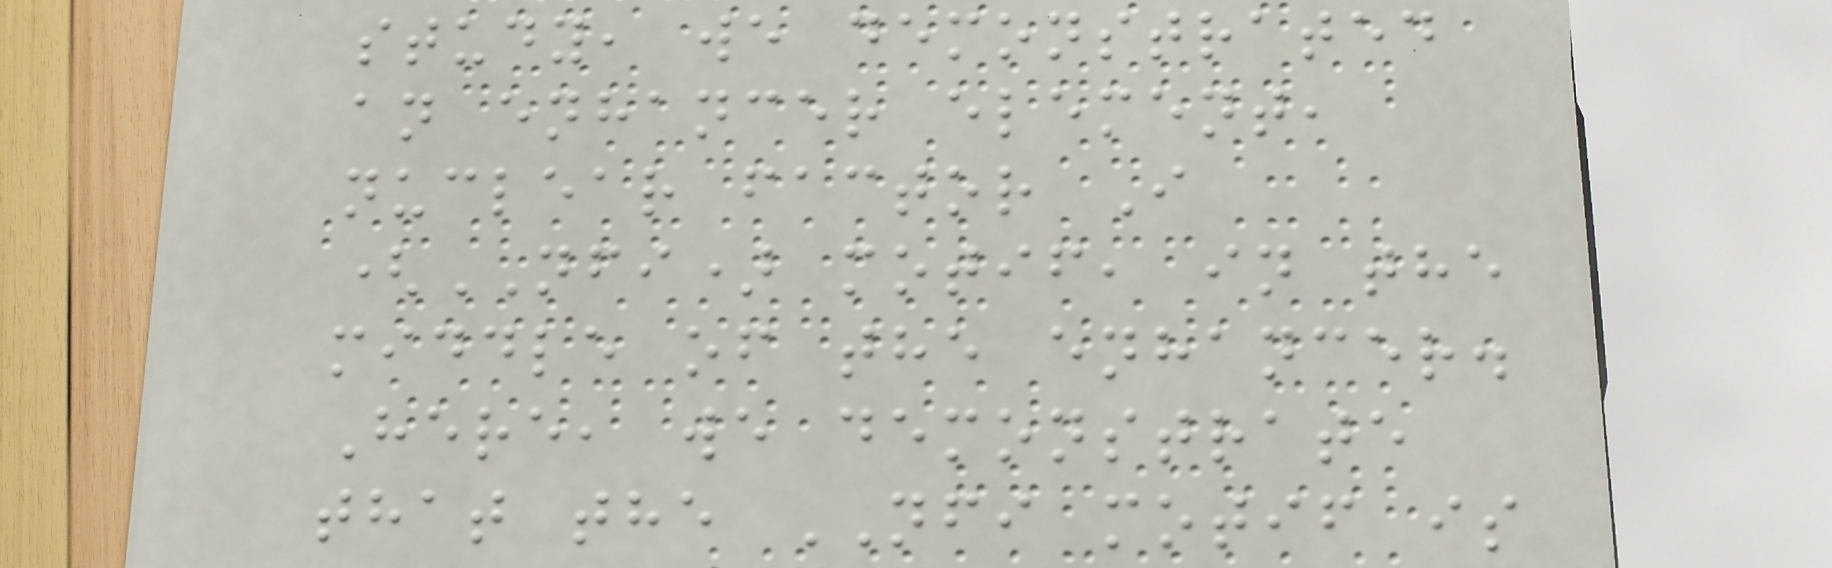study, we demonstrated
an enhancer element,
nuclear factor I
(NFI) motif, in the
middle of the enhancer.
Here, we demonstrate
that the NFI motif is
